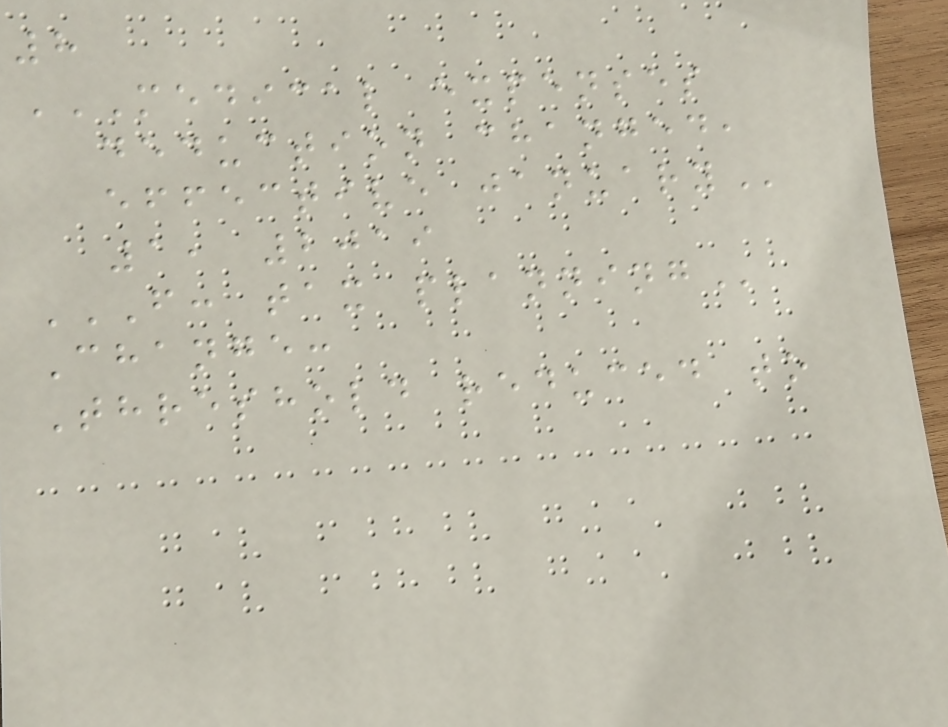8
MEDICAL EXPENSES
DEDUCTION CHANGED,
EFFECTIVE JANUARY
1, 2019
F: TAX PLANNING
Change:
Threshold reduced to
